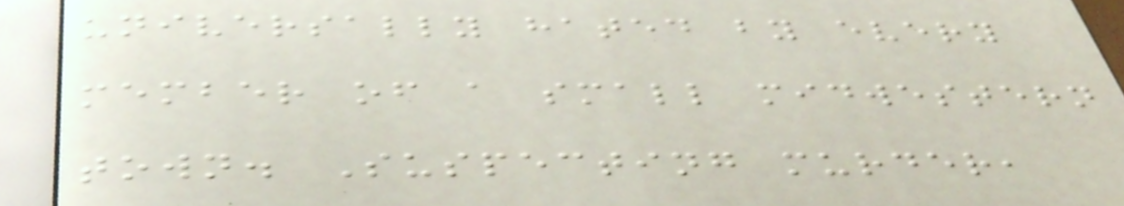universally hated by every
member of a small midwestern
town. Suspecting murder,
